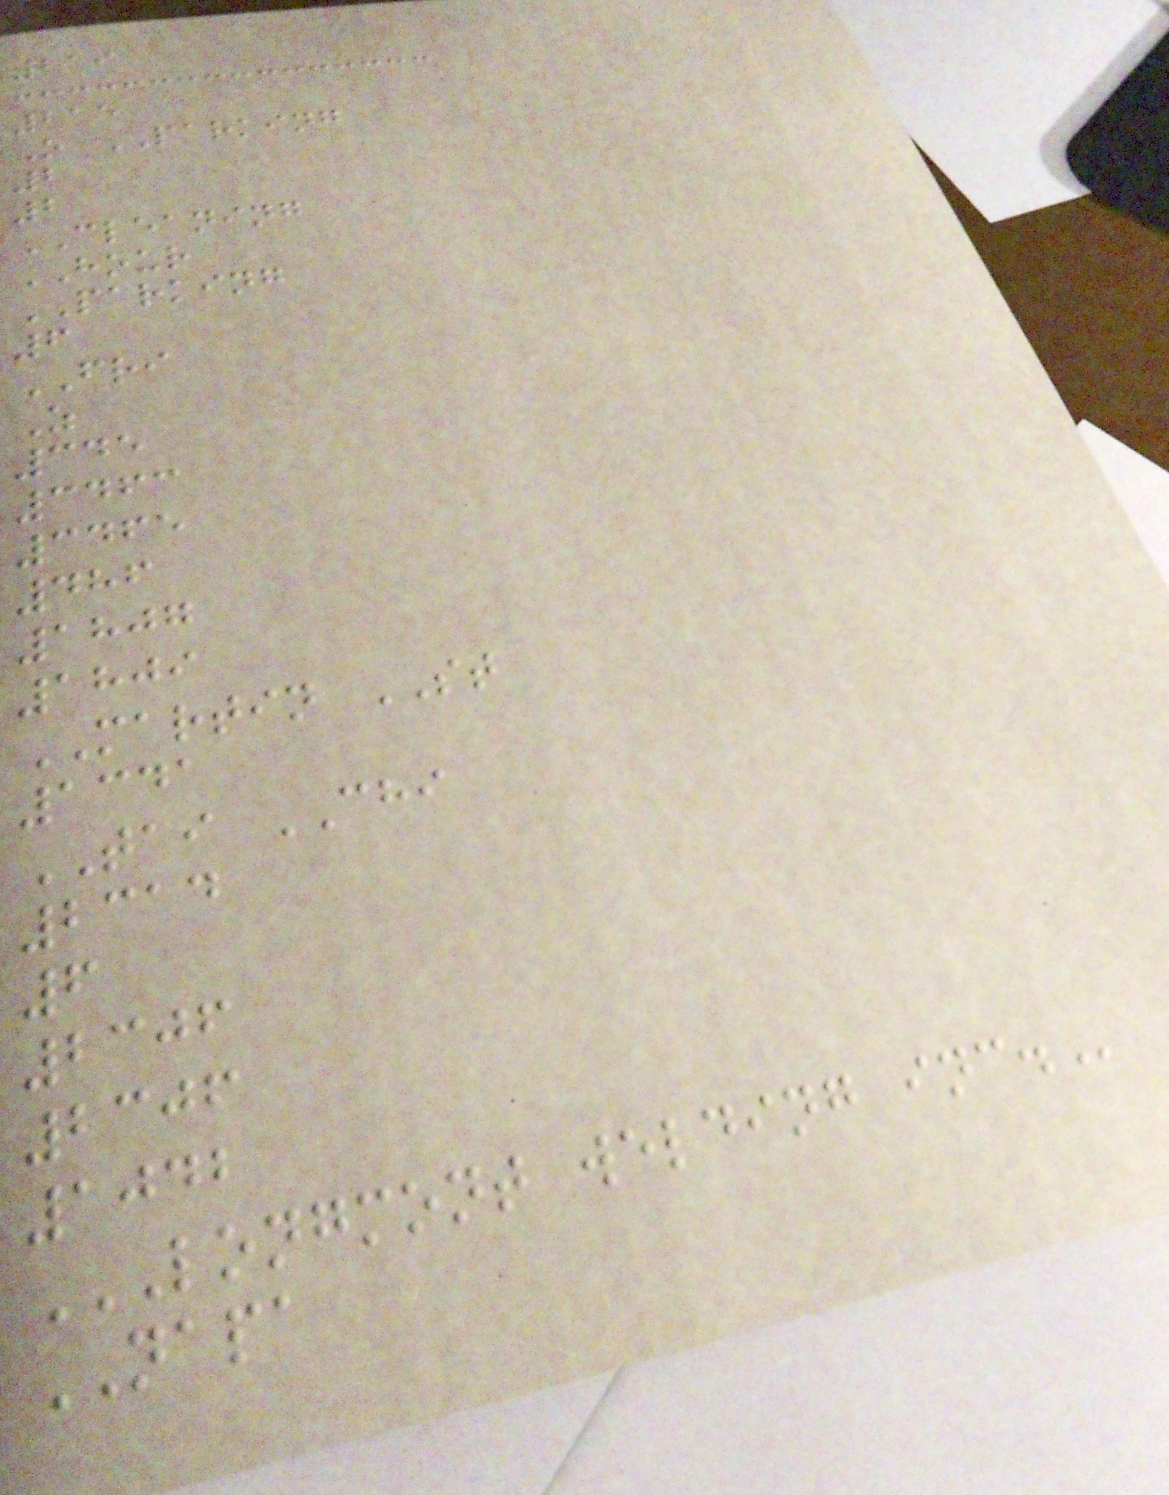219
215
O PARKING
2
2
CLEANING
HOUR
PARKING
6
FRI
Z
345
3463
3465
486
1807
1809
MARTIN ST
1341
TAI CHI
2314
6
2306
2306
1042
LONGMONT WELDING INC.
NAPA
